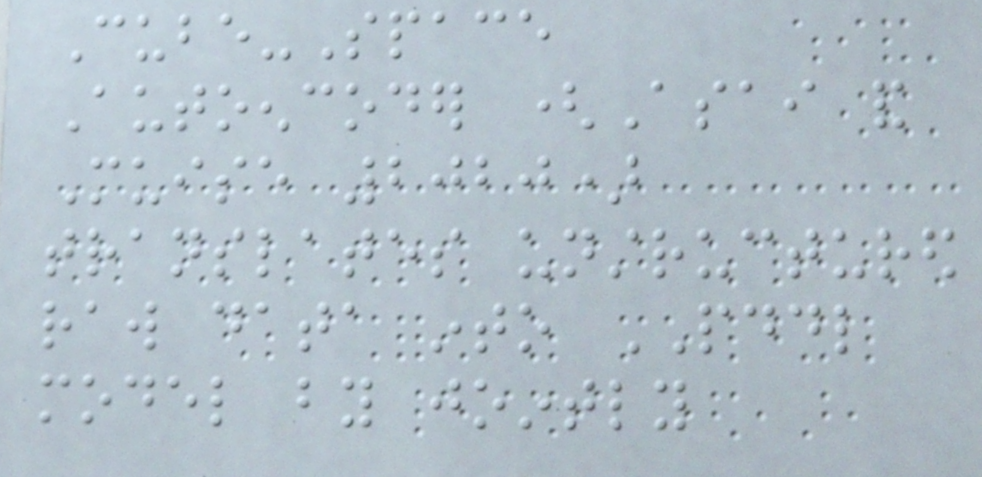Cube-Space
Autoencoder (Asai and
Muise 2020)
translates unstructured
raw data into PDDL
model by jointly
